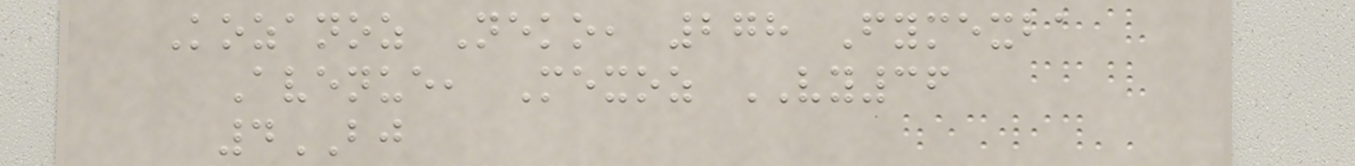Kozanoz Neko, 278 Fymexba
Avenue, Mexoz VY36
4BJ
